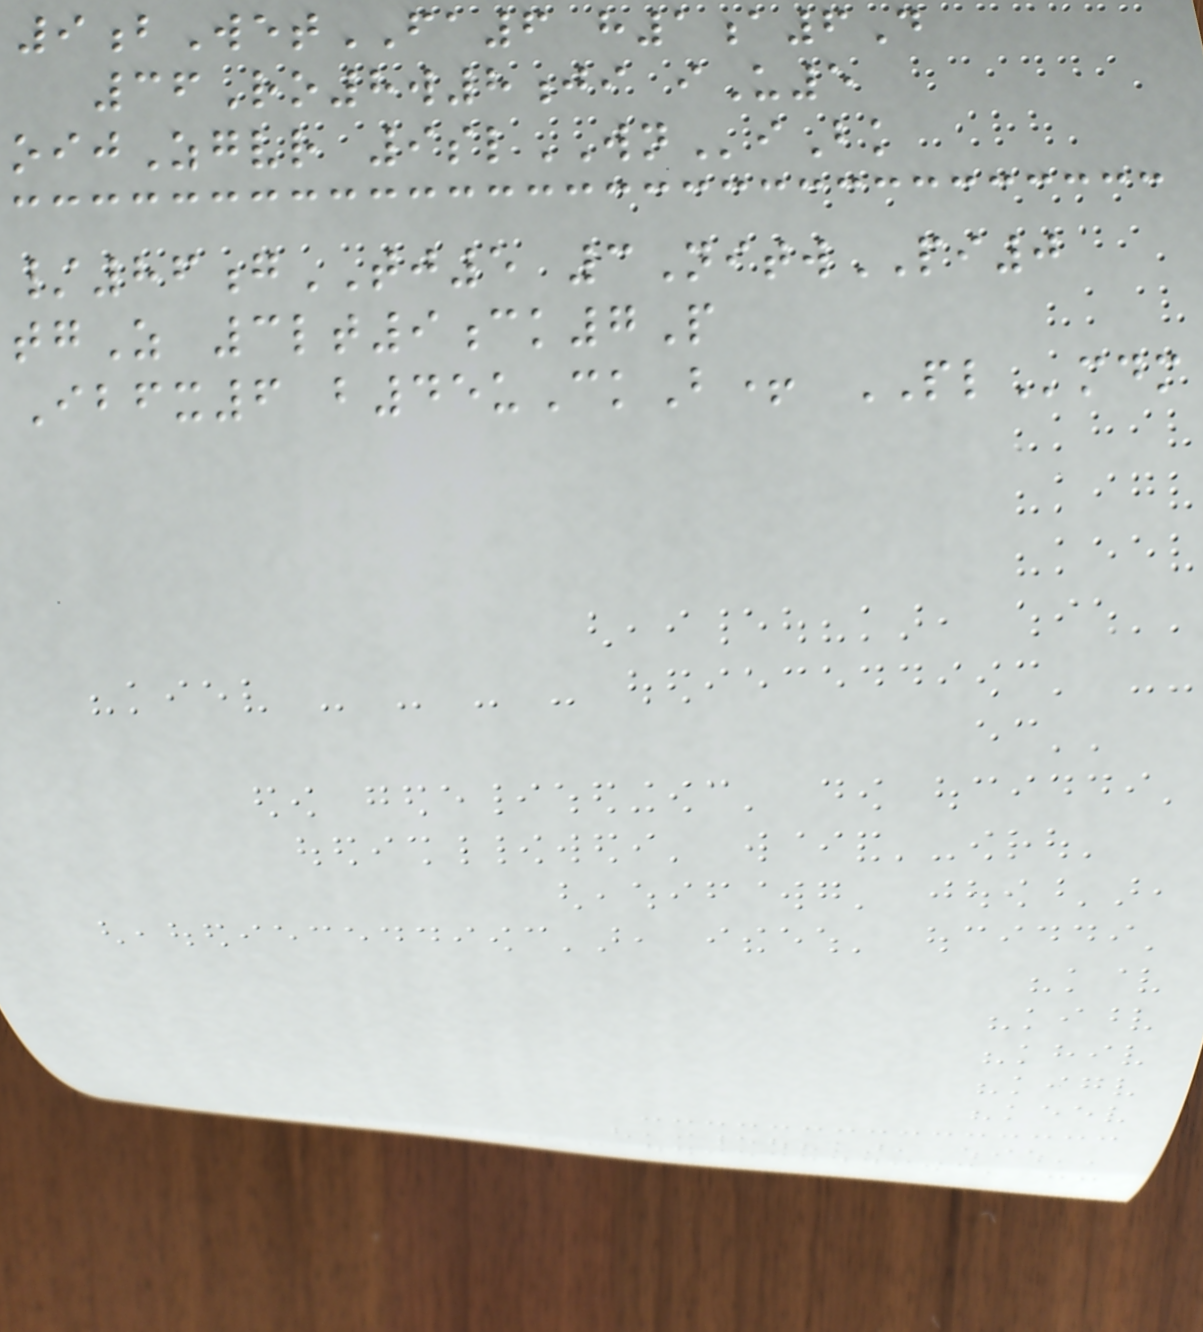9bWetFA6 h1a6D
36Ro8w8ji iU5
oijZgvr 9slWNiBk
/86gTJ5 3NitwPI0
tgZ 3lt9ck7P
Ibfx6 b45uCkB+ PLmdm
